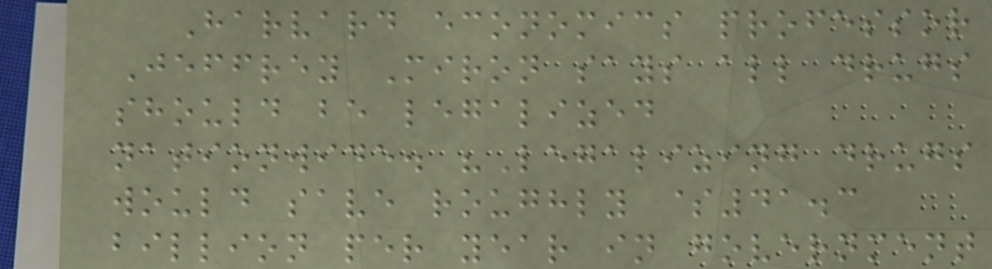Harvard economics professor
Jeffrey Miron says all drugs
should be legalized
nationwide. "Legalizing drugs
would save roughly $41.3
billion per year in government
